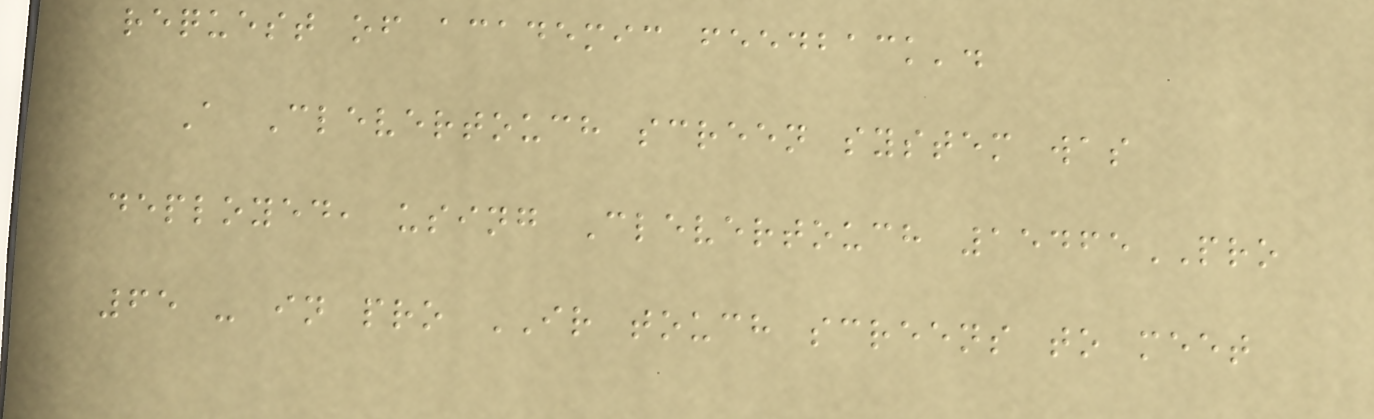request of academic feedback'.
A Clevertouch screen system was
deployed, using Clevertouch 15465PRO
65 - in pro IR touch screens to meet
